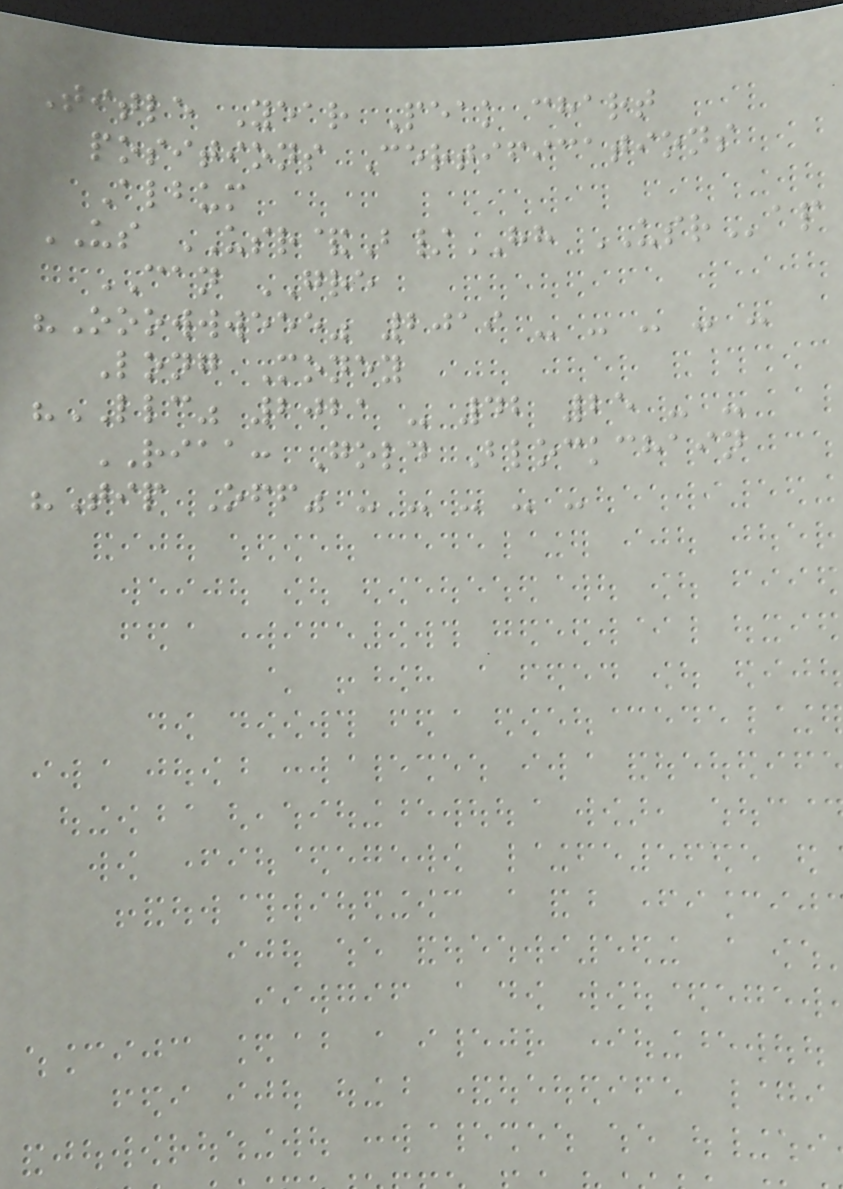Title Year Peak chart
positions Certifications
Album
US USR&B/HH USRap
CAN GRE
"Ooowwweee" 2019 - - - - -
Long Money
"LLC" 2021 - 42 25 - -
RIAA: Gold Blockchain
"Tip Off" - - - - -
